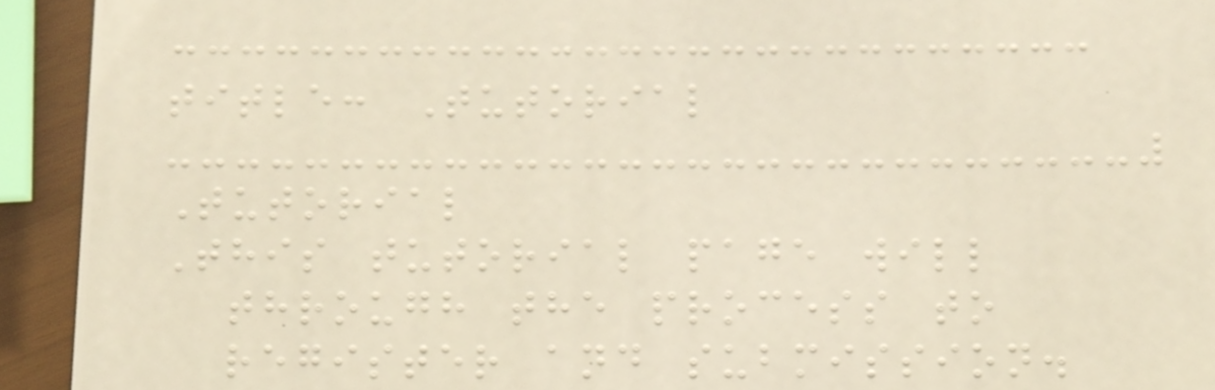title: Tutorial
Tutorial
This tutorial page will
through the process to
register and submission.
